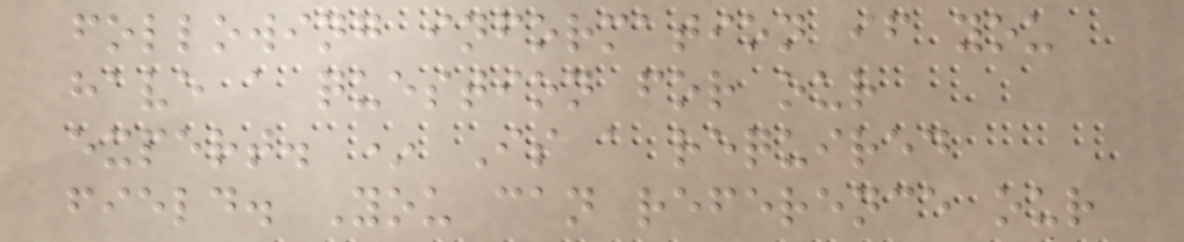following information if you
have a question for our
expert. * Is a required
field. You can reference our
